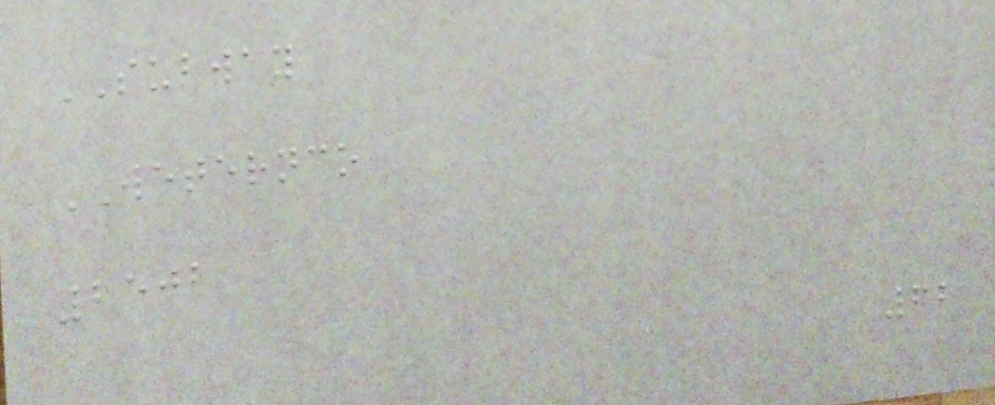SUBWAY
WETERNCO
2502
62
